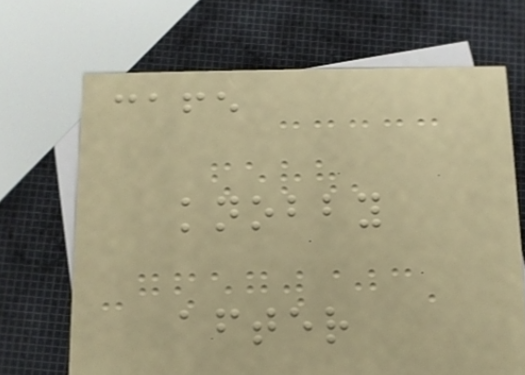cafe
knobby
after
